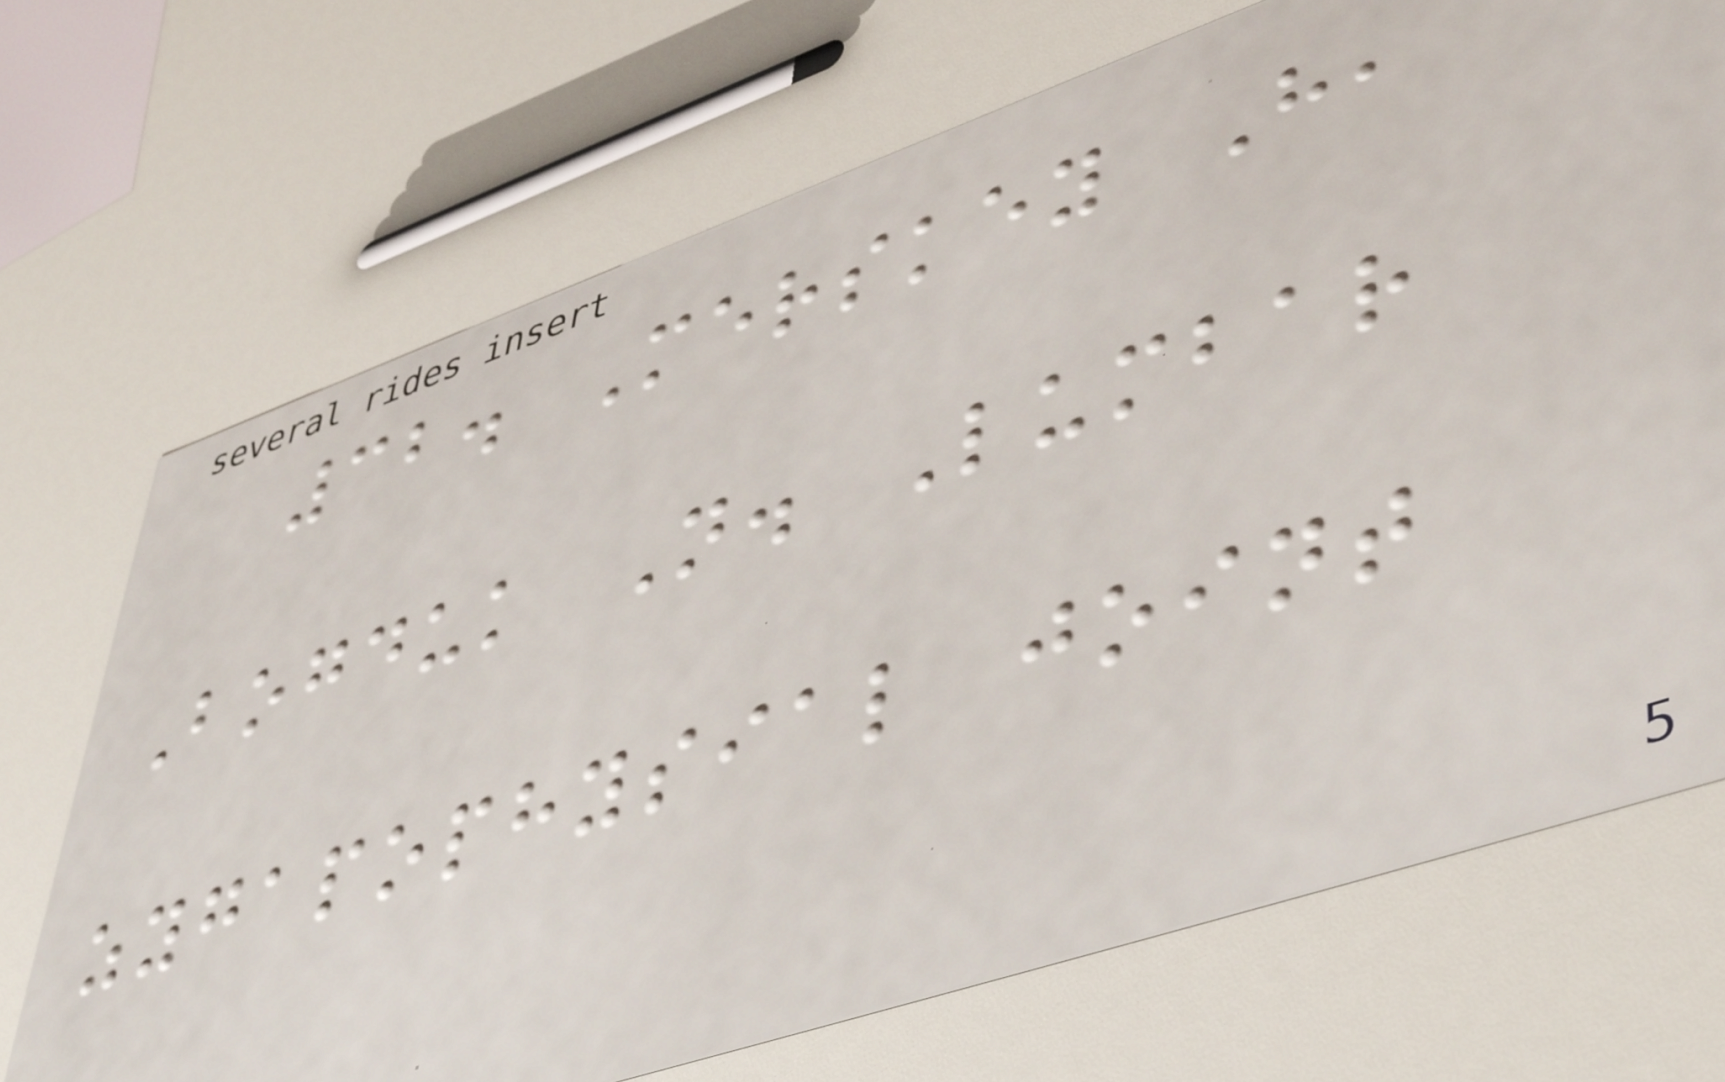32. Merskey H,
Bogduk N. Lumbar
zygapophysial joint
